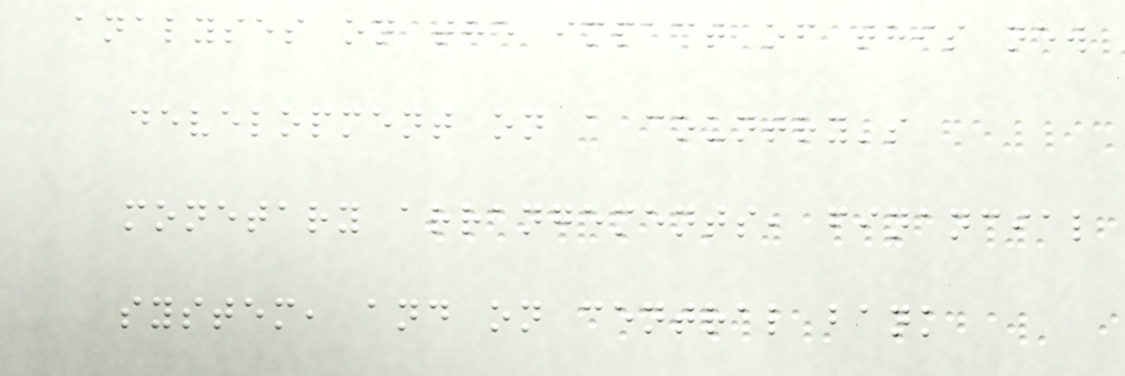analyses on the impact of this new
development on a country's
monetary arrangements, financial
system, and on central bank
